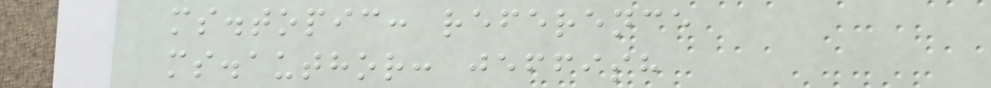ms.topic: reference
ms.author: jeffish
